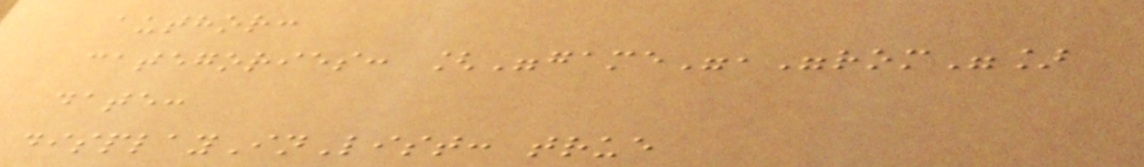author:
categories: ["game","rom"]
date:
displayInList: true
